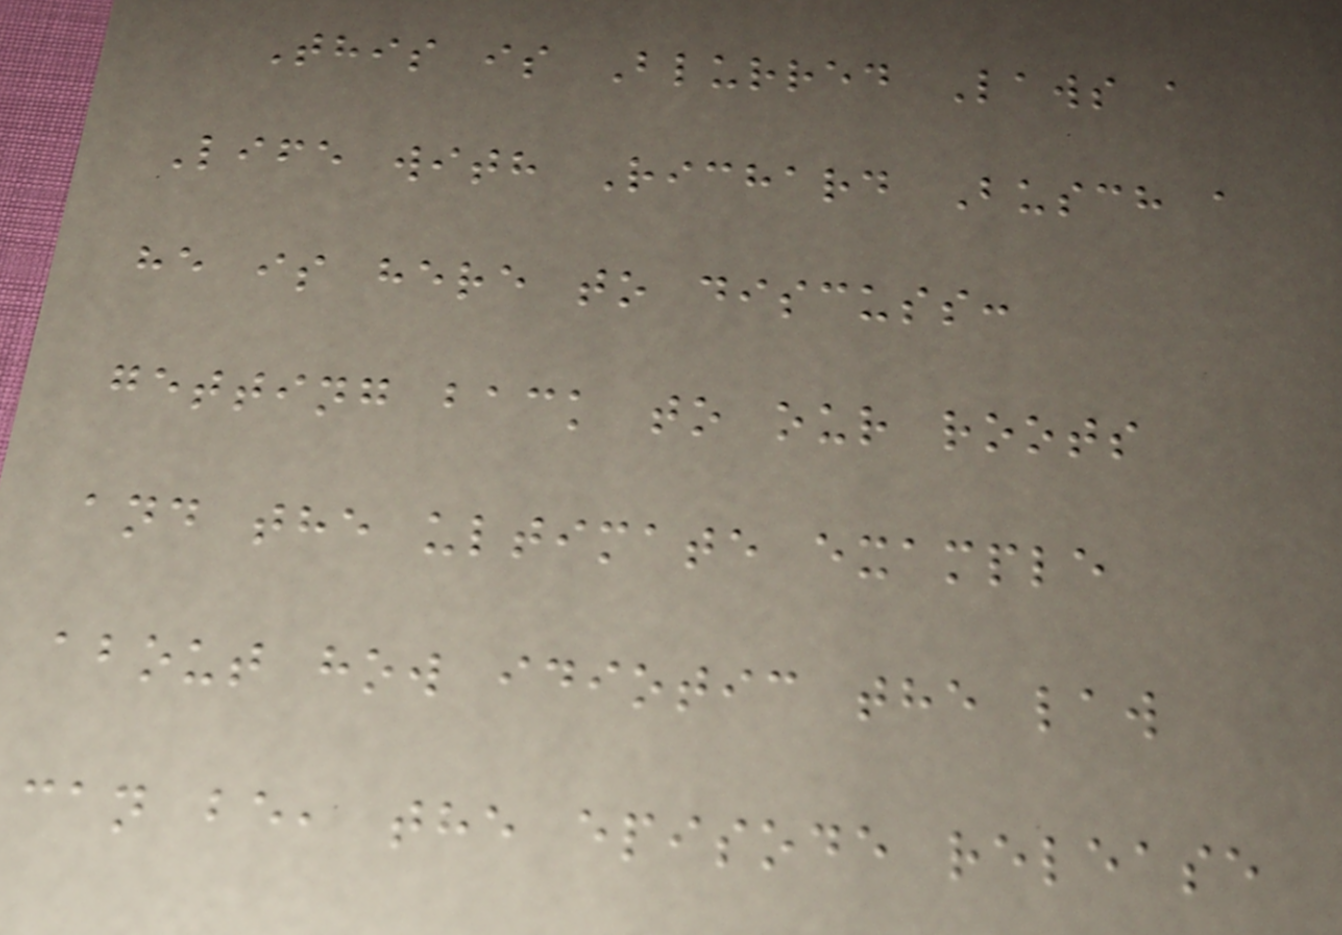This is Blurred Laws a
Life with Richard Busch a
he is here to discuss:
getting back to our roots
and the ultimate example
about how idiotic the law
can be, the episode release
